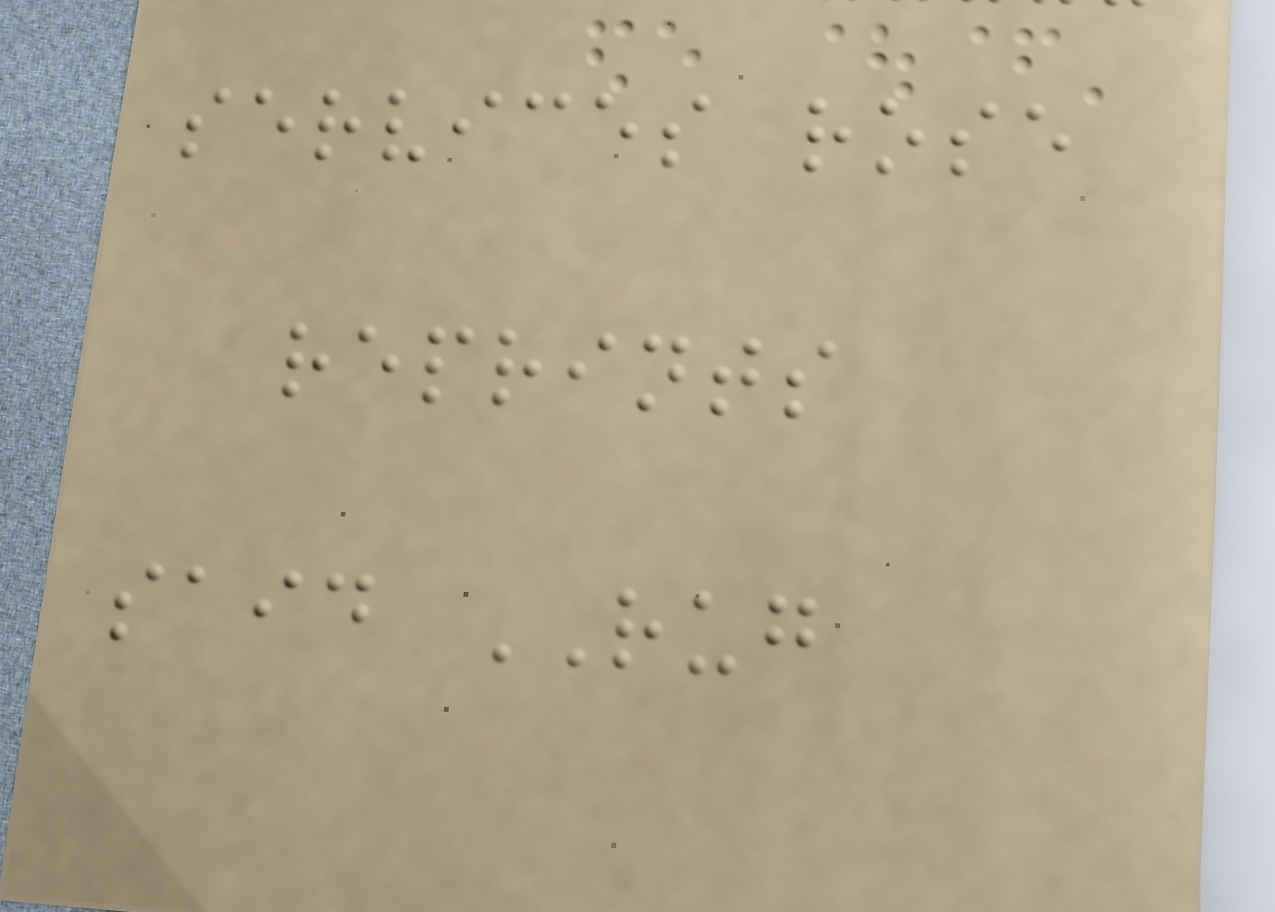services rose
reprints
said RUG
